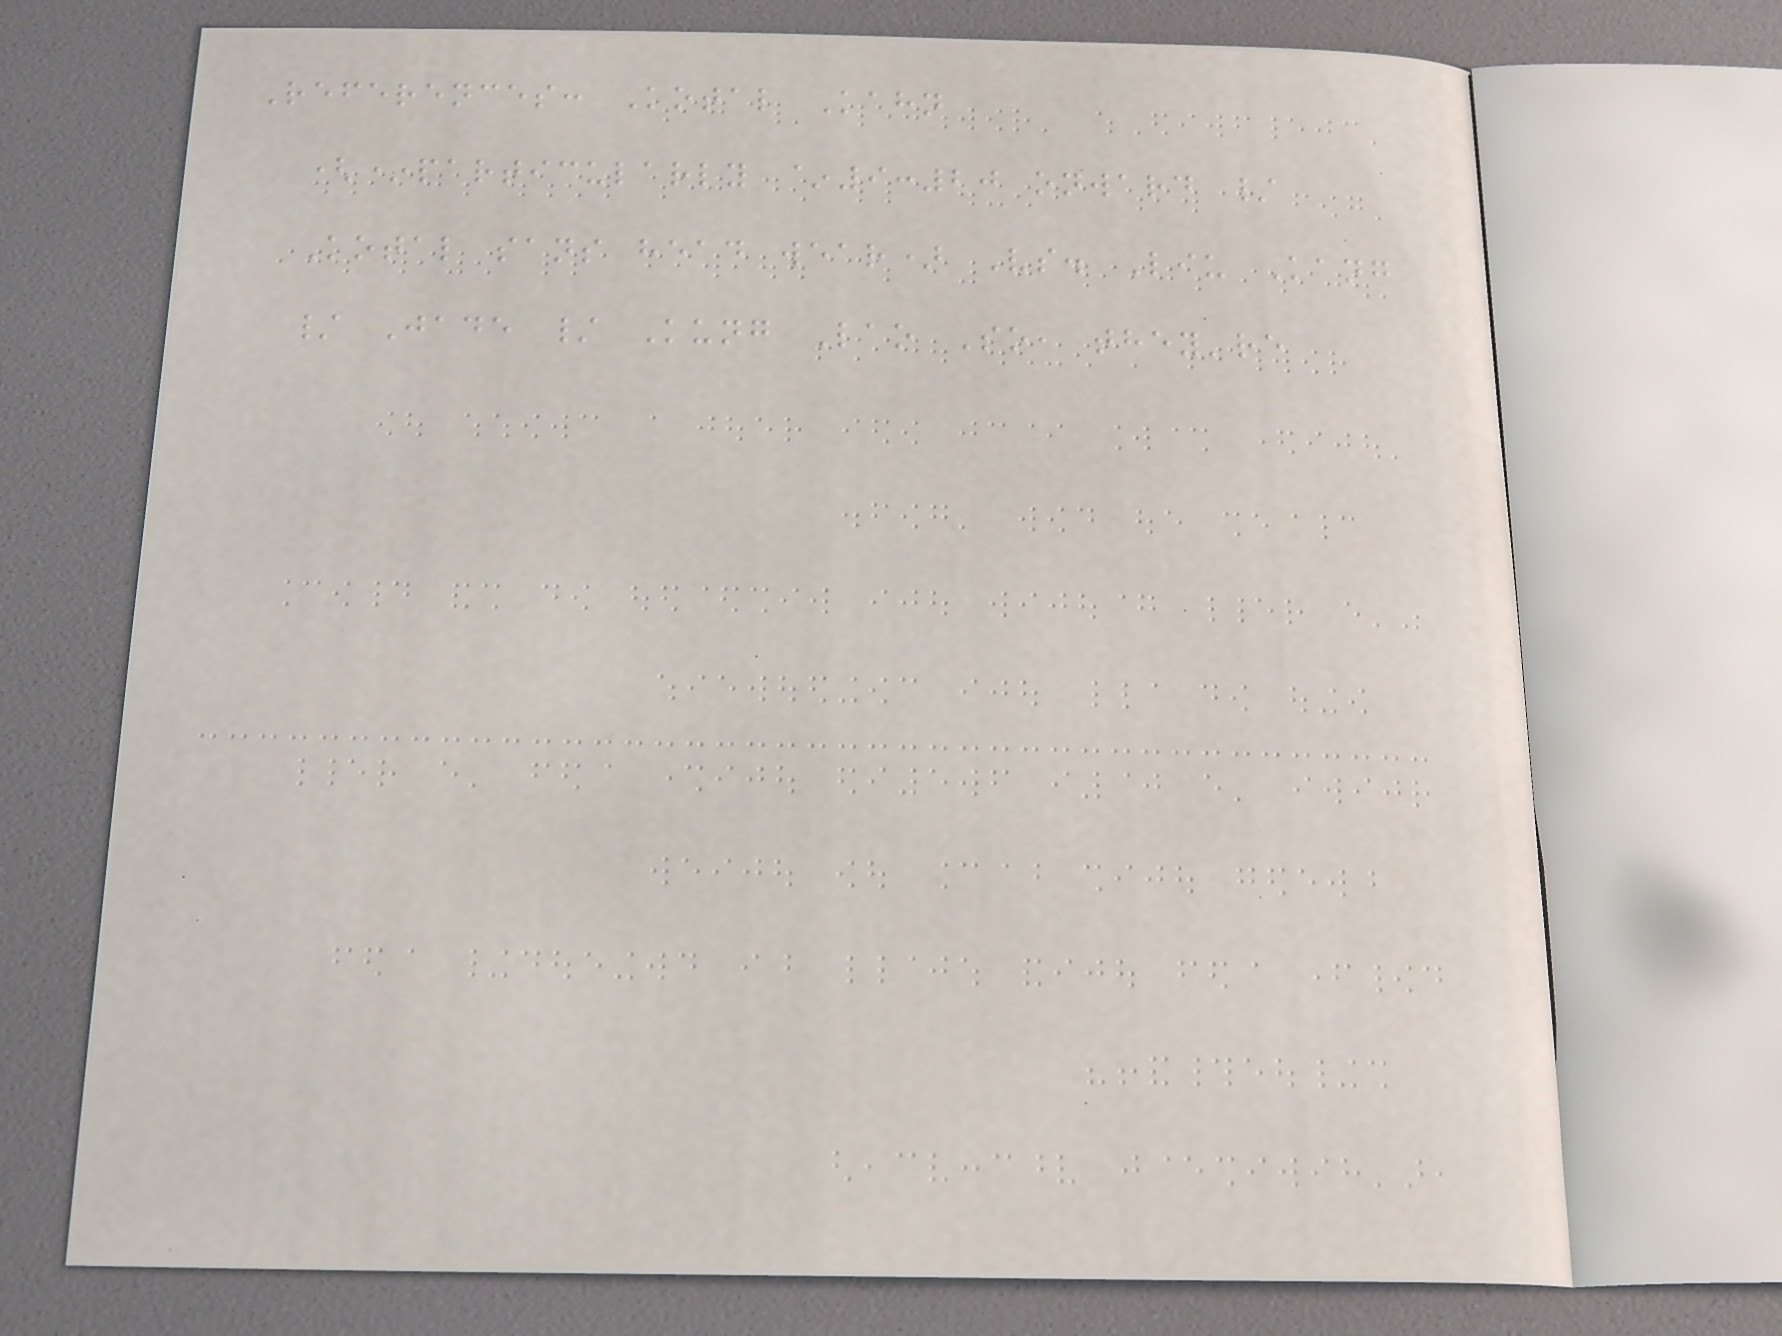References: Kotal Kahn
(*particularly ~9:20 onward /
Kotal sans head wear) Vs. Liu Kang
/ Jade / Kung Lao So, they're
